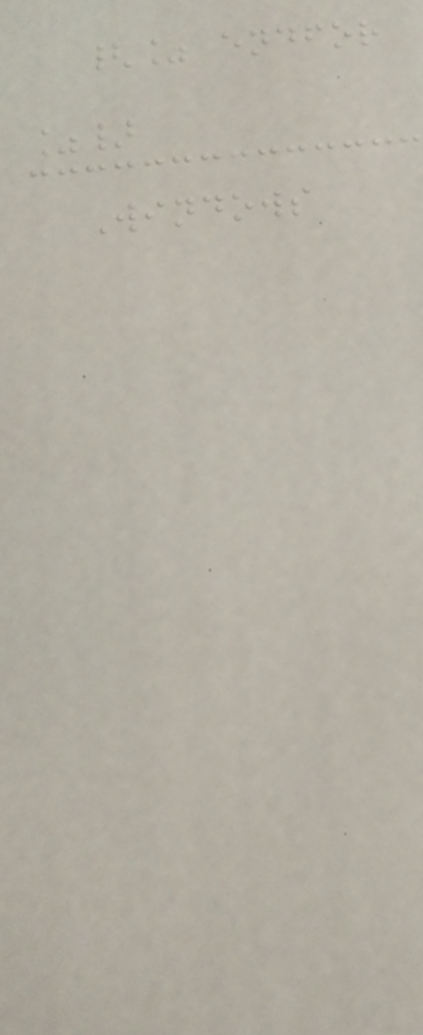{% endfor
%}
Windows
